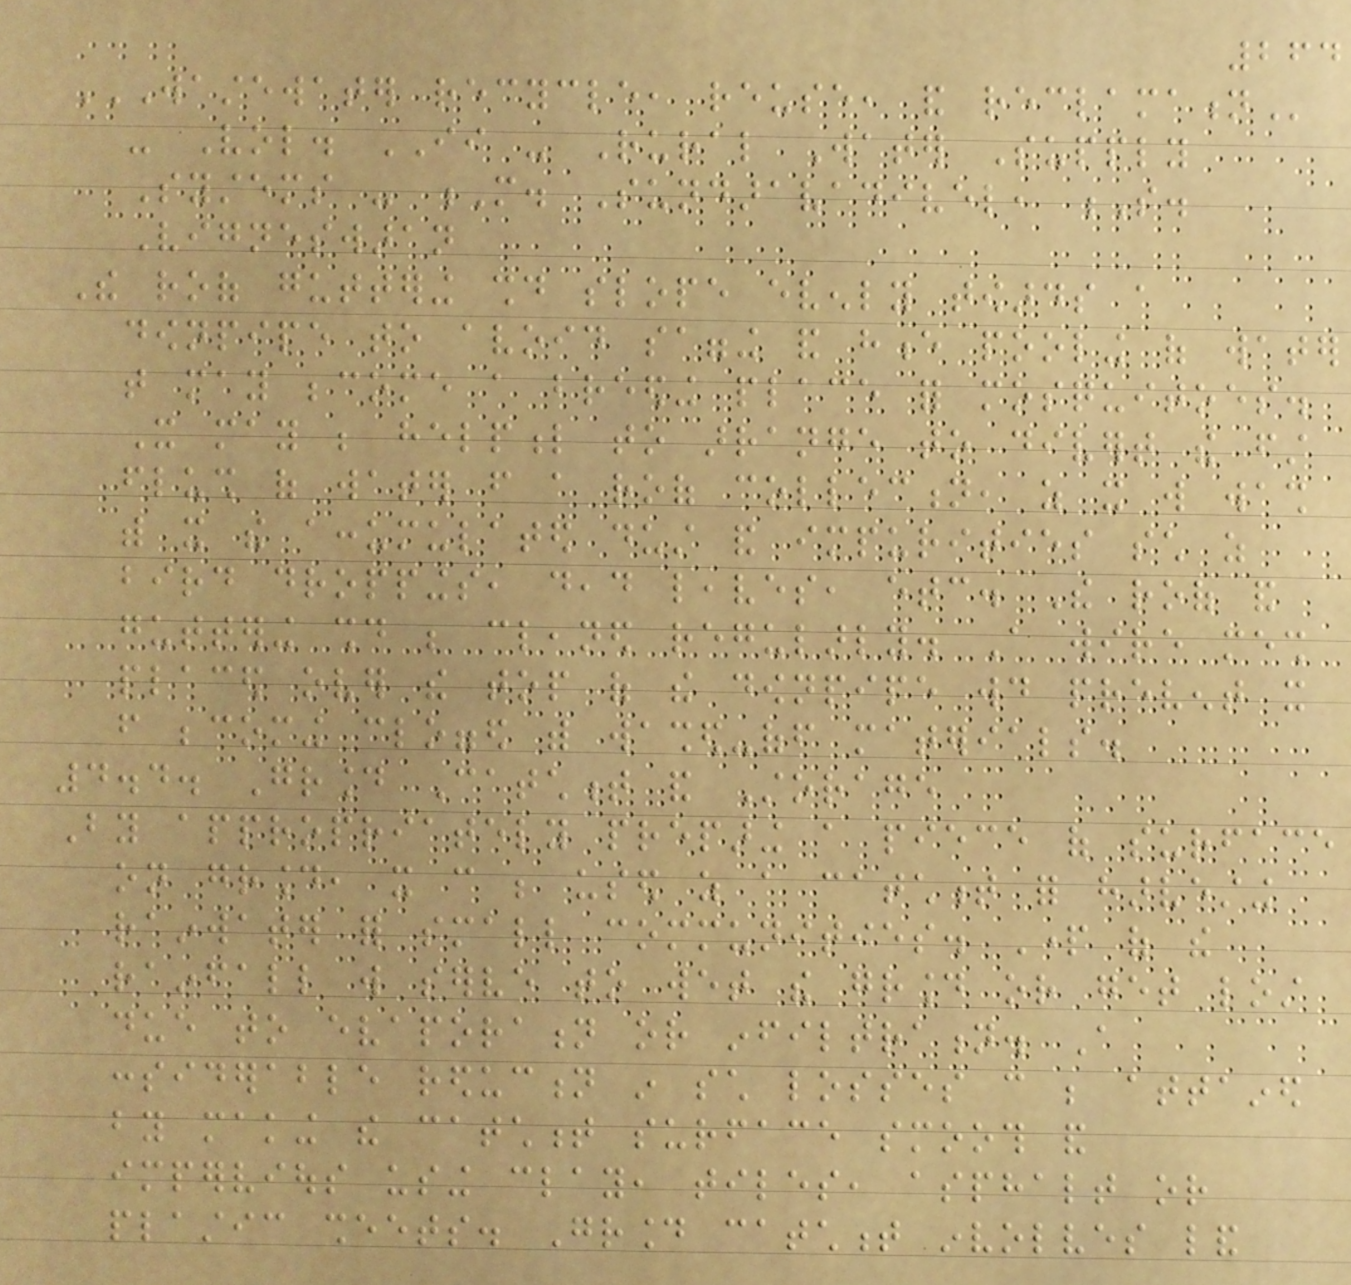264
WASTEWATER RECYCLE, REUSE, AND RECLAMATION
- Vol. II - Rural Water Supply
Systems - M. Sundaravadivel, S.
Vigneswaran
The roof guttering should slope evenly towards a
downpipe to avoid sagging and hence pooling of water
that may become a breeding place for mosquitoes.
It may be helpful to arrange to divert the first
flush of water from a roof collection, as it will wash
with it the accumulated dust and impurities such as
bird droppings, dead leaves, etc. The roof and
guttering should be cleaned regularly. A wire mesh
placed over the top of the downpipe would prevent it
from becoming clogged with washed-off materials.
4.4. Ground Catchment and Storage
By appropriately preparing a piece of surface
on ground, it can be used as a catchment for harvesting
rainwater for small communities. Part of the
rainfall will serve to wet the ground or get lost
due to evaporation or infiltration. A
considerable reduction in such losses can be attained
by making the catchment surface smooth and
impervious using clay, tiles, asphalt or
plastic sheets. Ground catchment involves land
